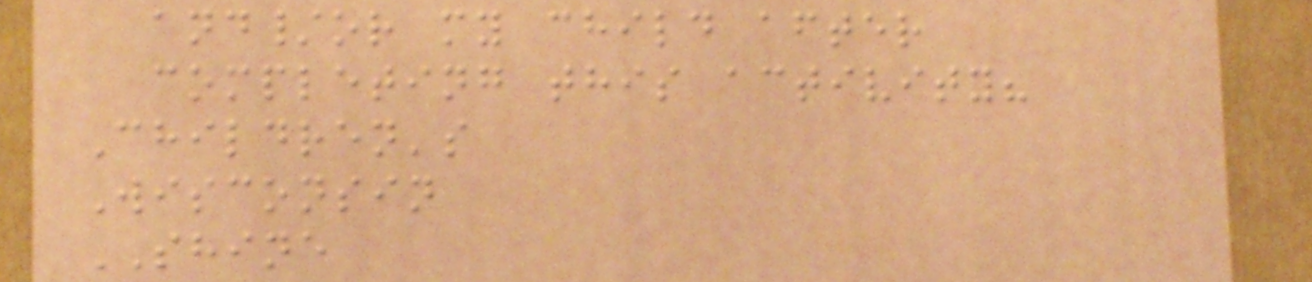and/or my child after
completing this activity?
Children's
Wisconsin
SHINE
